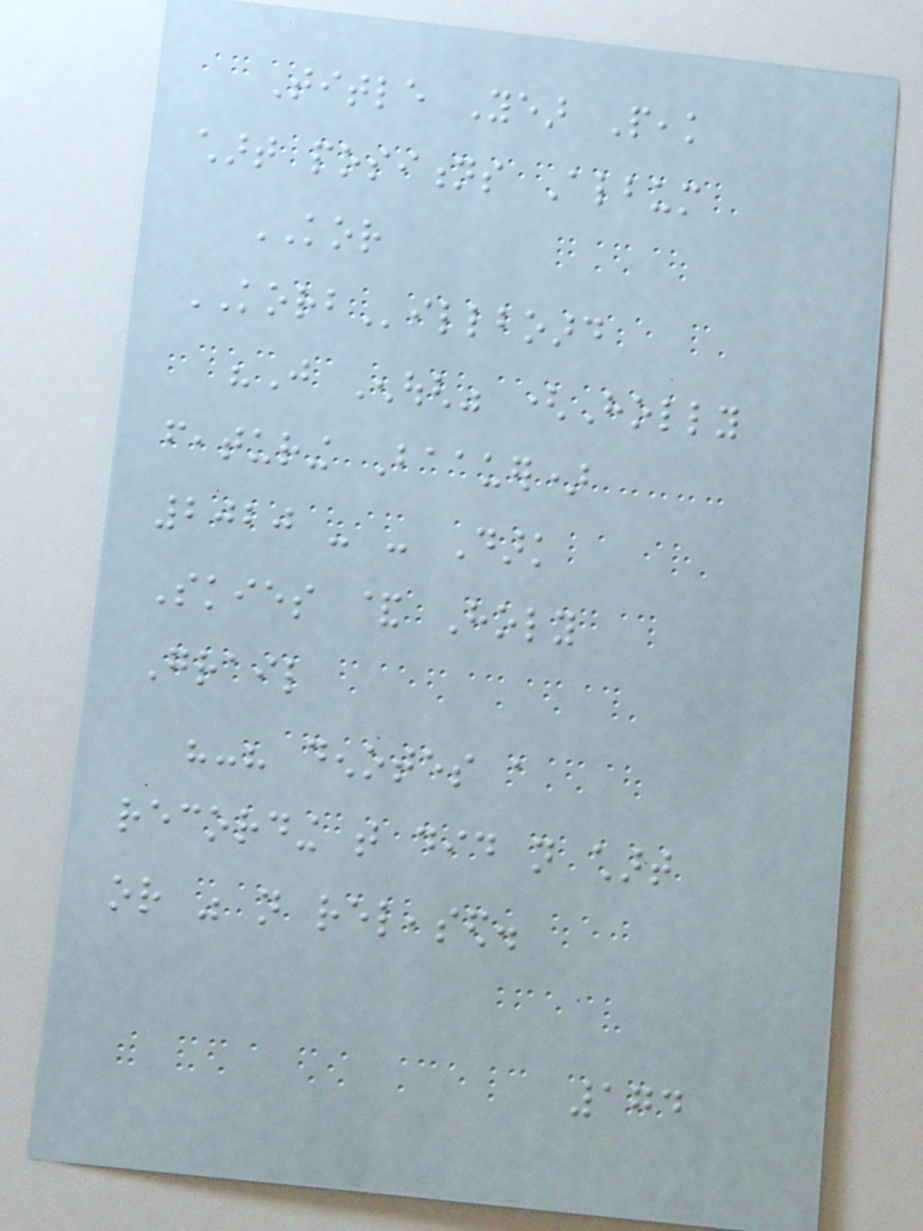Title Year Peak
chart positions Album
KOR
KORBillboard
"Just Enough" (Holly
featuring Baauer)
2020 - - Dark
Skies & Holy
Grail
"-" denotes a
recording that did not chart
or was not released.
174
